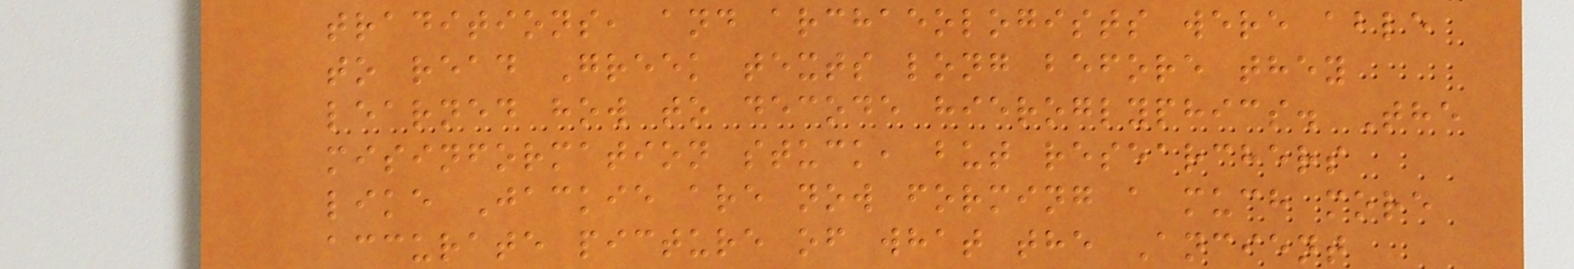traditions, and archaeologists were able
to read Greek texts long before they
learned how to decode hieroglyphics. The
misinformation stuck, but researchers
like Jackie are now forming a much more
accurate picture of what the Ancient
